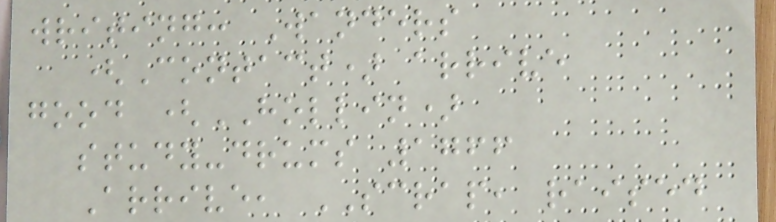writing: Wanders
(Contact) arrive
good (HOLLIN)
study-drums 1766
Arrive, SCRAP, raised
